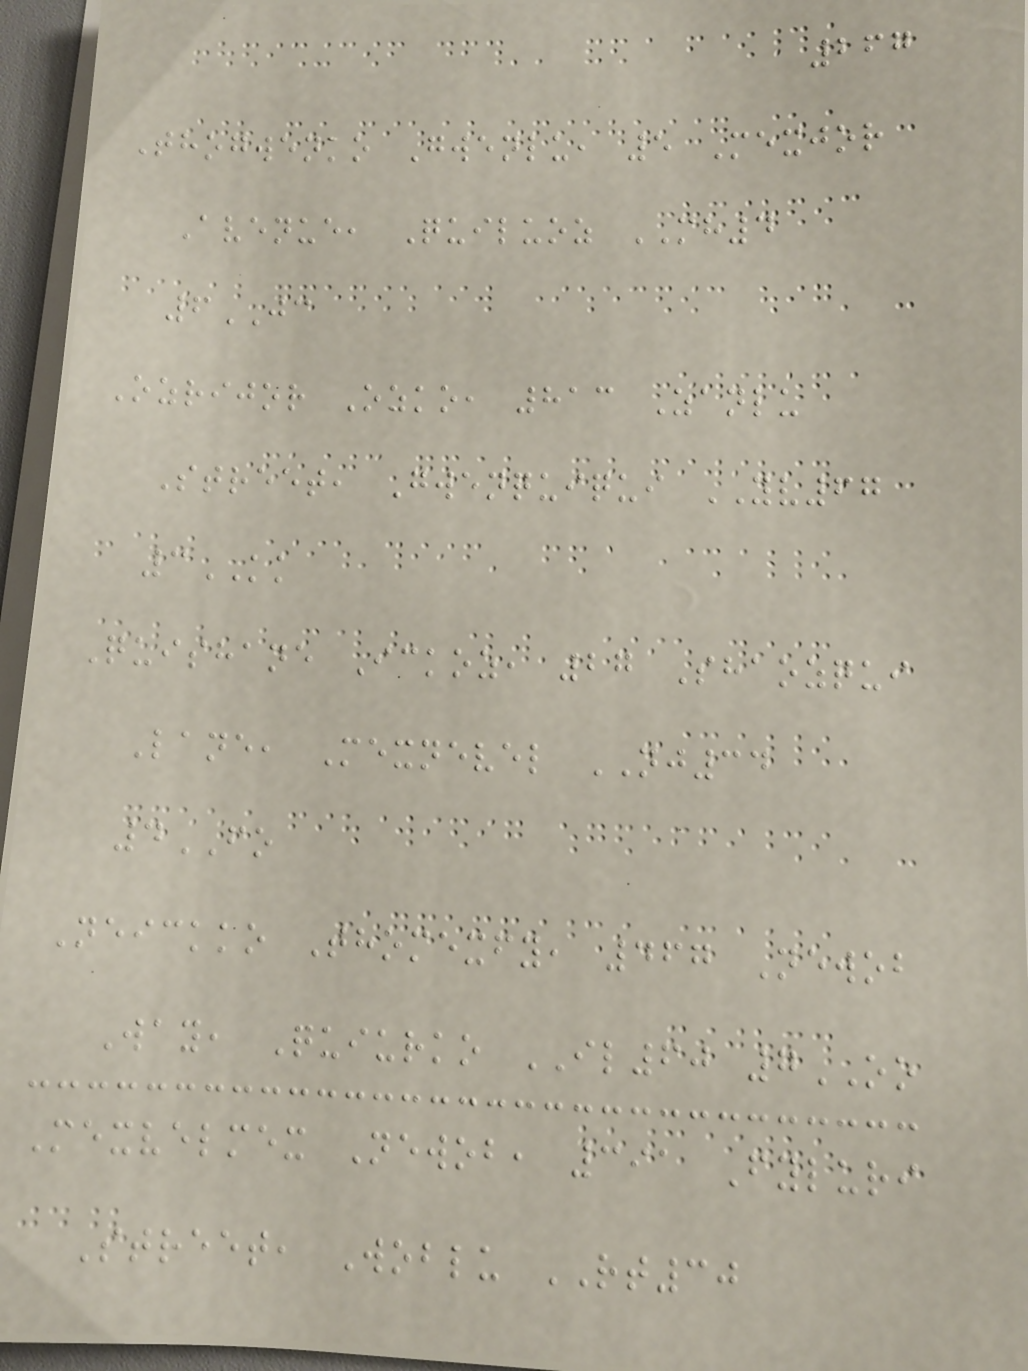267
Thogwenko Gwenlu, 5 Mexjor
Avenue, Quiluoz MH4
6JC
Ozrijor Ozko, 813 Zanlu
Street, Gwenquiqui YV67
3KK
Quishane Ickoz, 27 Shaozqui
Lane, Mexnevel NJ34
4FO
Neickko Thomexfy, 467 Newob
Way, Quiurko IL60 7OO
Mexvelmex Newob, 391 Fyluri
Street, Woblu RT30
